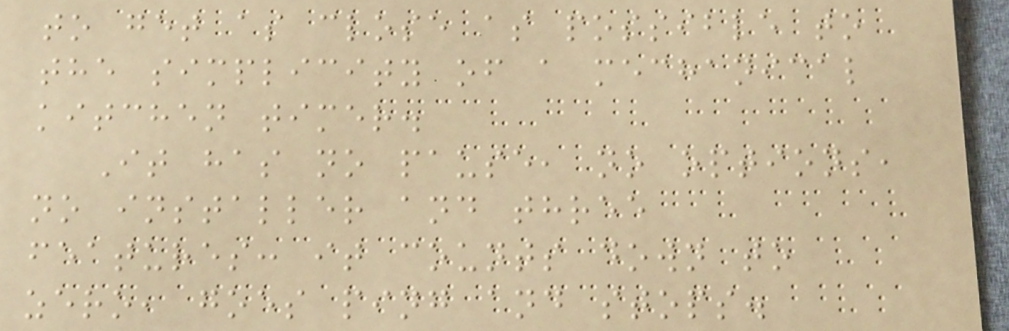to get as close as possible to
the simplicity of a mechanical
kitchen timer.
It has no pause, no options,
no installer and three
features: it counts down to
zero, goes ping and stops.
